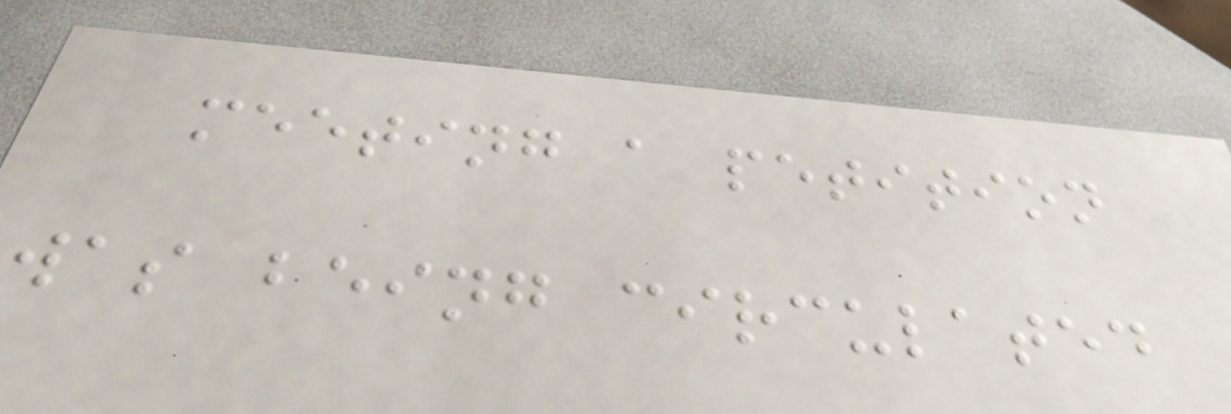meeting a petition
was being circulated
